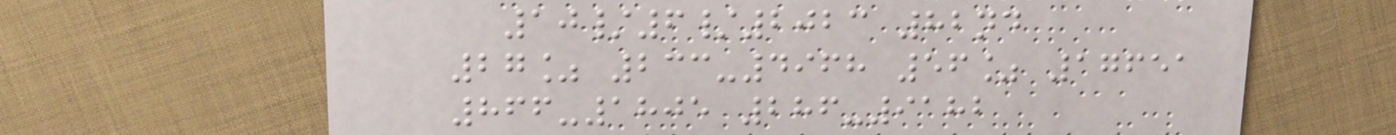10/6/2023 82nd
27% 233-4968 56% 17651
866-1805 286-9182
